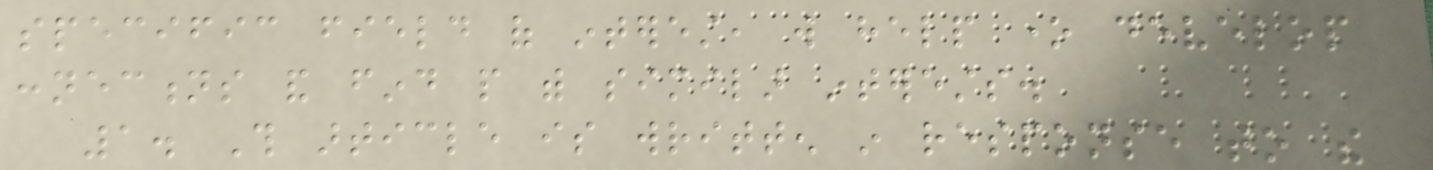specific field of interest, will help one develop
connections and find people with similar interests.
1. This article is written in response to the
